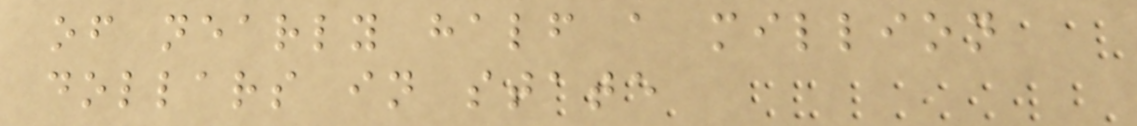of nearly half a million
dollars in state
